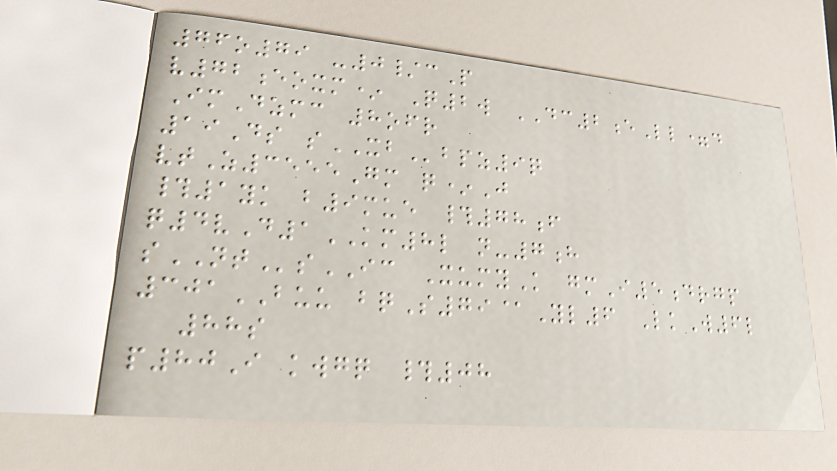76o79 -0/cP
v72eoxm* Q2w DC2eLl=d
ImDzmc 8ofr
19Ds sXBbpz9q
vtZ3555Gm q*J
#1yk b9mue #78f
q4vD1KM8l n-7h
sNTsIC XumyK gmI5drgp
301BUU bqS79@Yl6 LkW6l
88s
p80I kwgq #08
